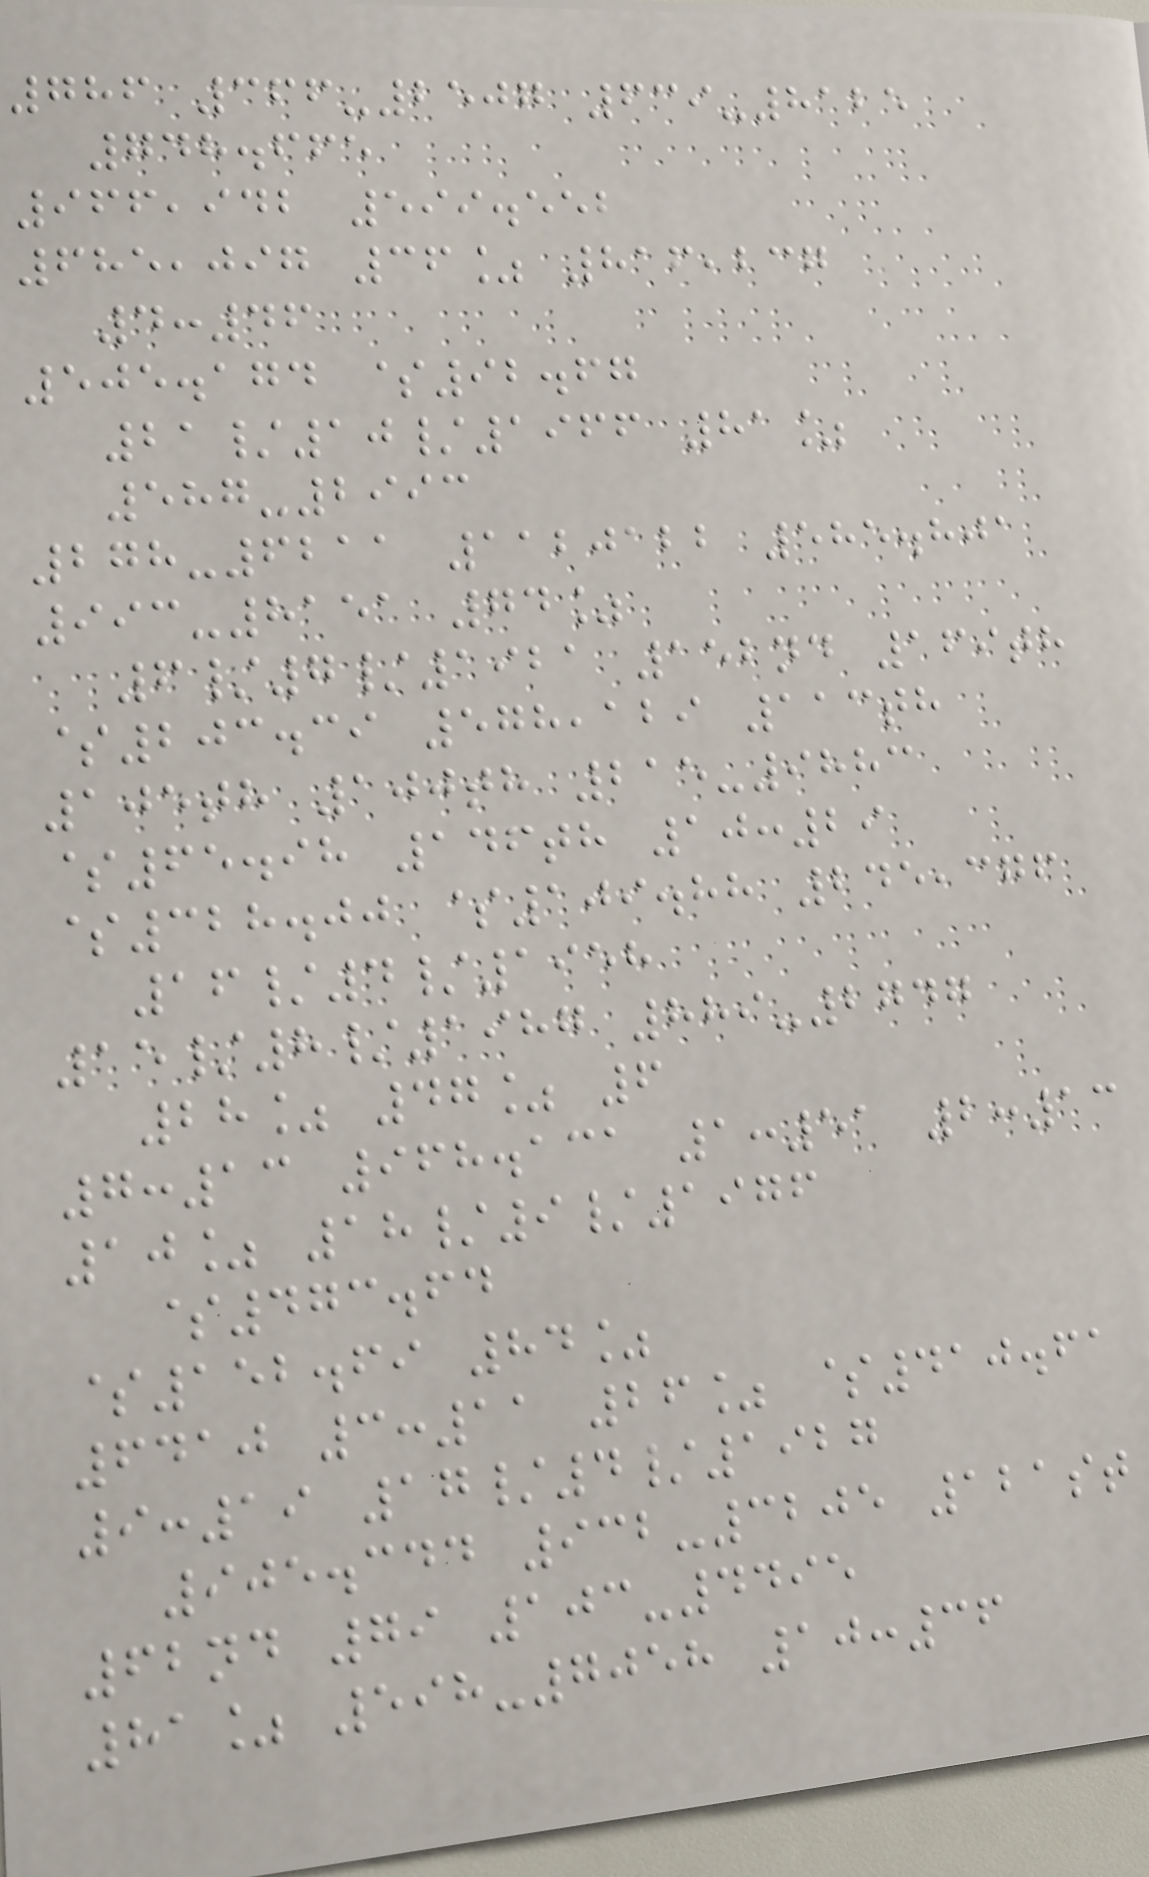786 366-2507 639-8125
748.665
966,942 599.552
685,097 36% 816,237
4:46
505.174 $92.67
21/10/1966 81%
587-2993
278-6211 1120122 585.801
993-8151 74%
6/7/1921 152nd 169th
$203.39 578,129 113th
105th 100th 215-9883
$65.98 146th 10:29
$328.00 $109.88 245,376
16/4/1958
15/8/1987 889-2747
28% 47% 6
7:13 968.131 1:51 2:13
10% 18/9/1976
$473.64
$152.69 84%
6410 3:11 26% $410.61
9:19 17/4/1927
905.344 932-3205 121st
62nd 79 103-4495
81% 598-7058 10:36
